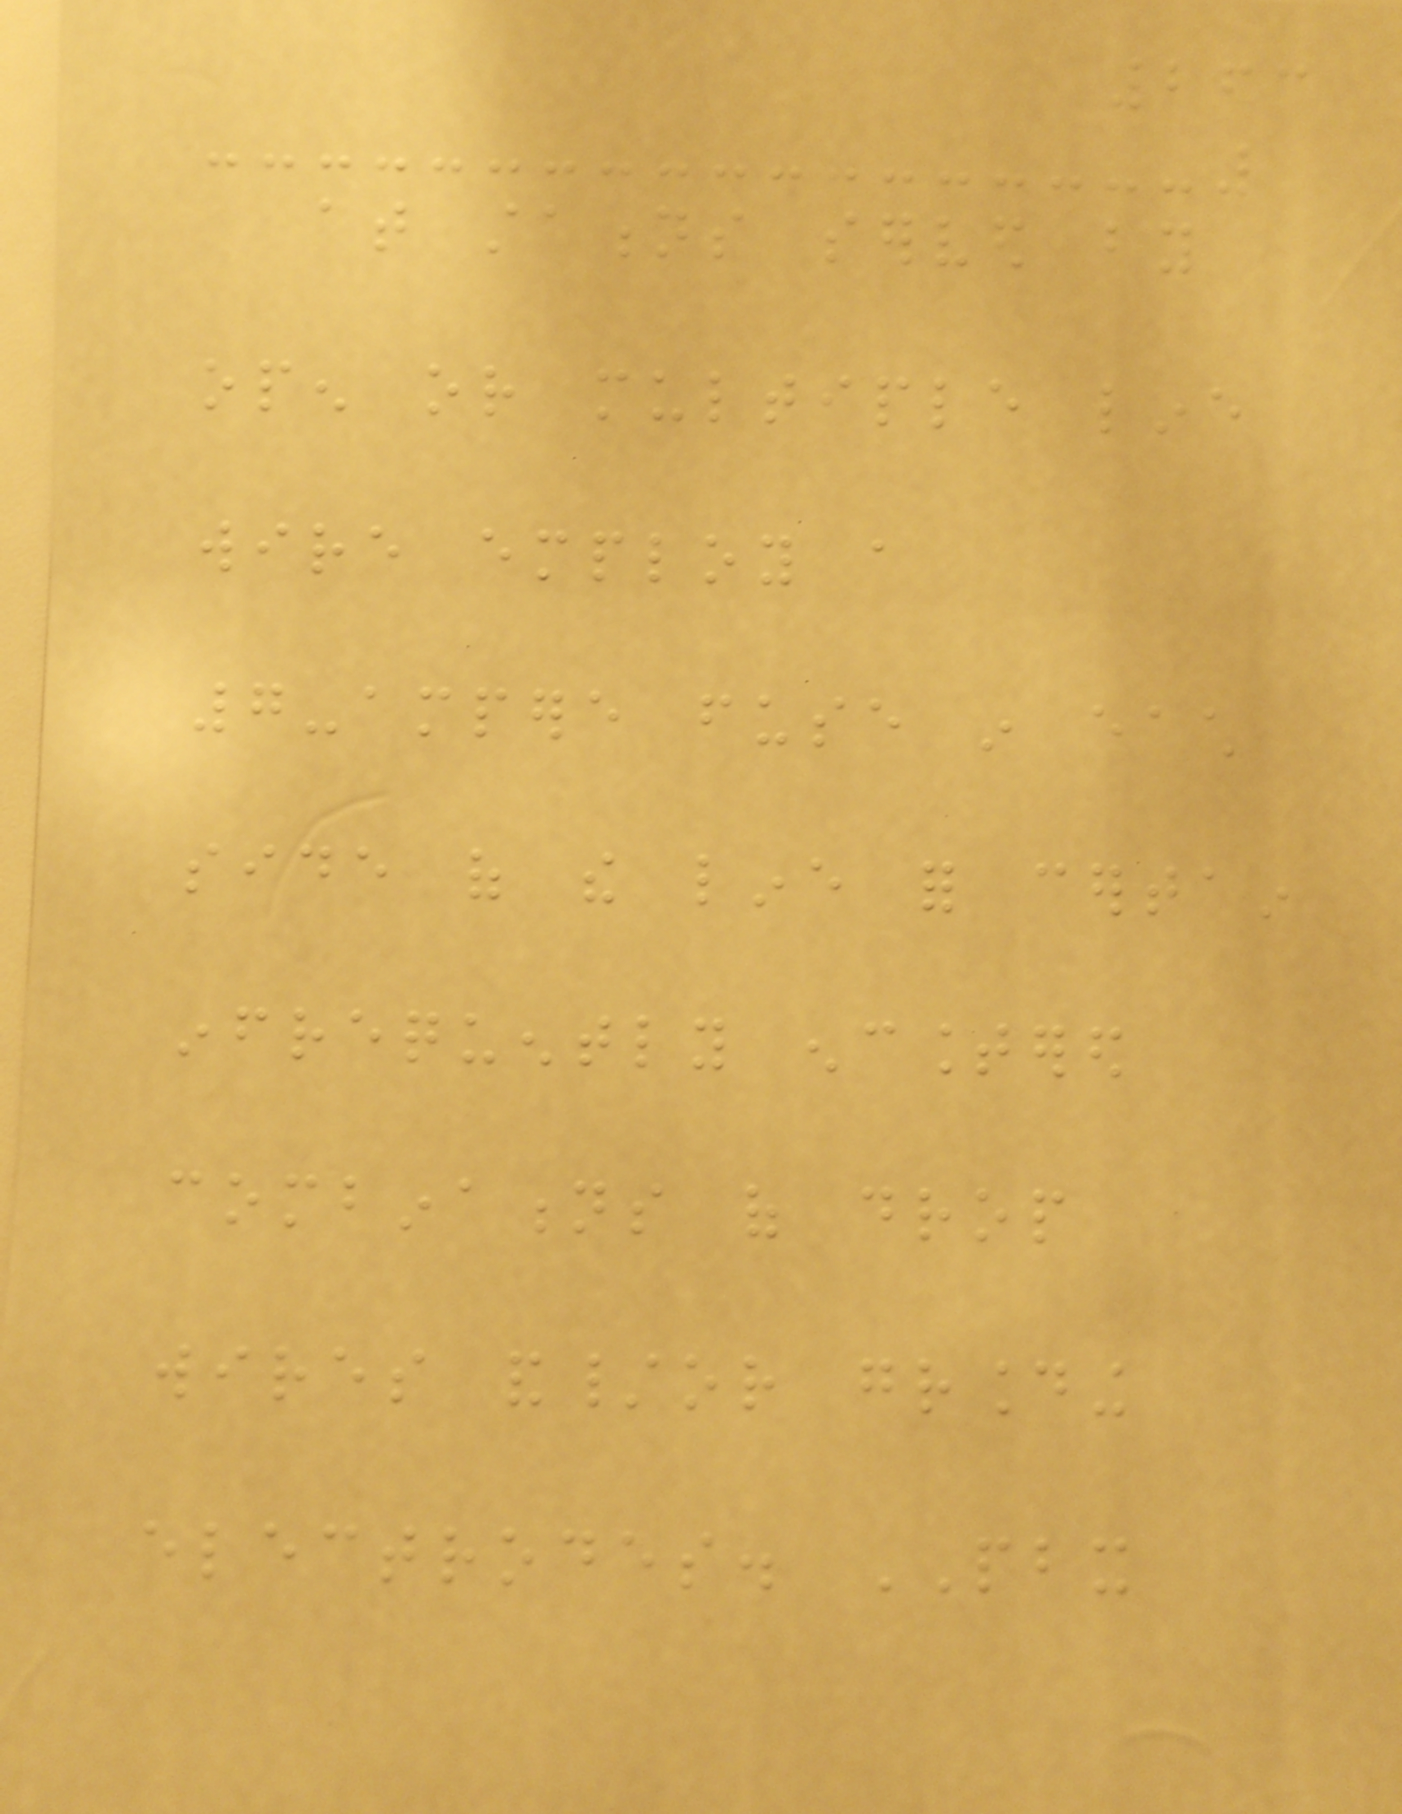263
at stations served by
open or multiple line
wire employ a
7-ampere fuse in each
side of the line for certain
infrequently encountered
combinations of drop
wires and/or grounding
electrodes. PBX
